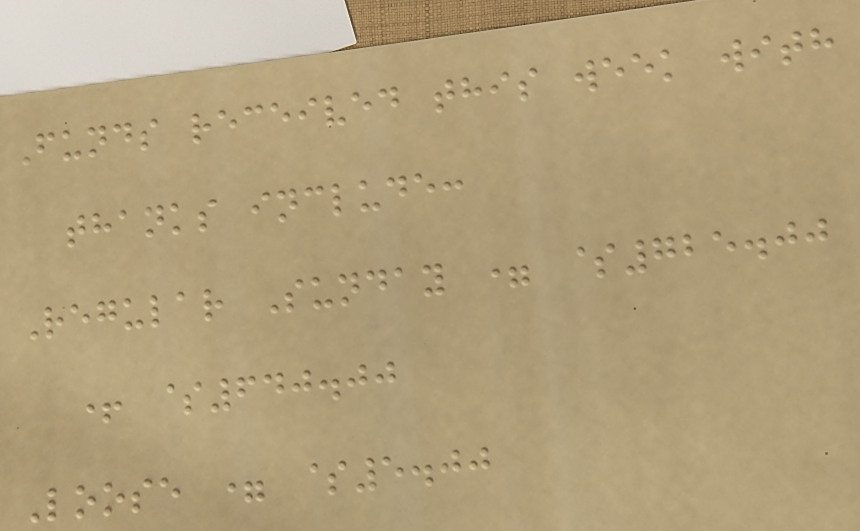Funds received this week with
thanks include:
Regular Sunday = $725.00
+ $640.00
Loose = $5.00
